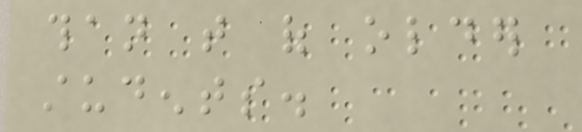than that of older
students.
